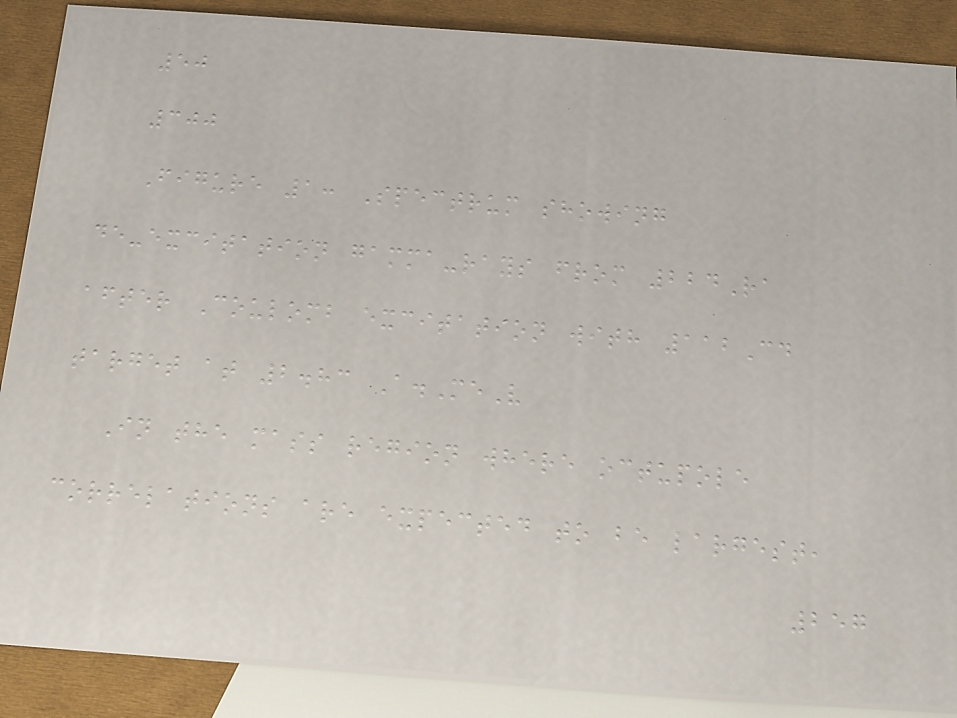50
300
Figure 1: Spectrum showing
de-excitation gamma-rays from 224Ra
after Coulomb excitation with 112Cd
target at 2.83 A.MeV
In the mass region where octupole
correlations are expected to be largest,
257
